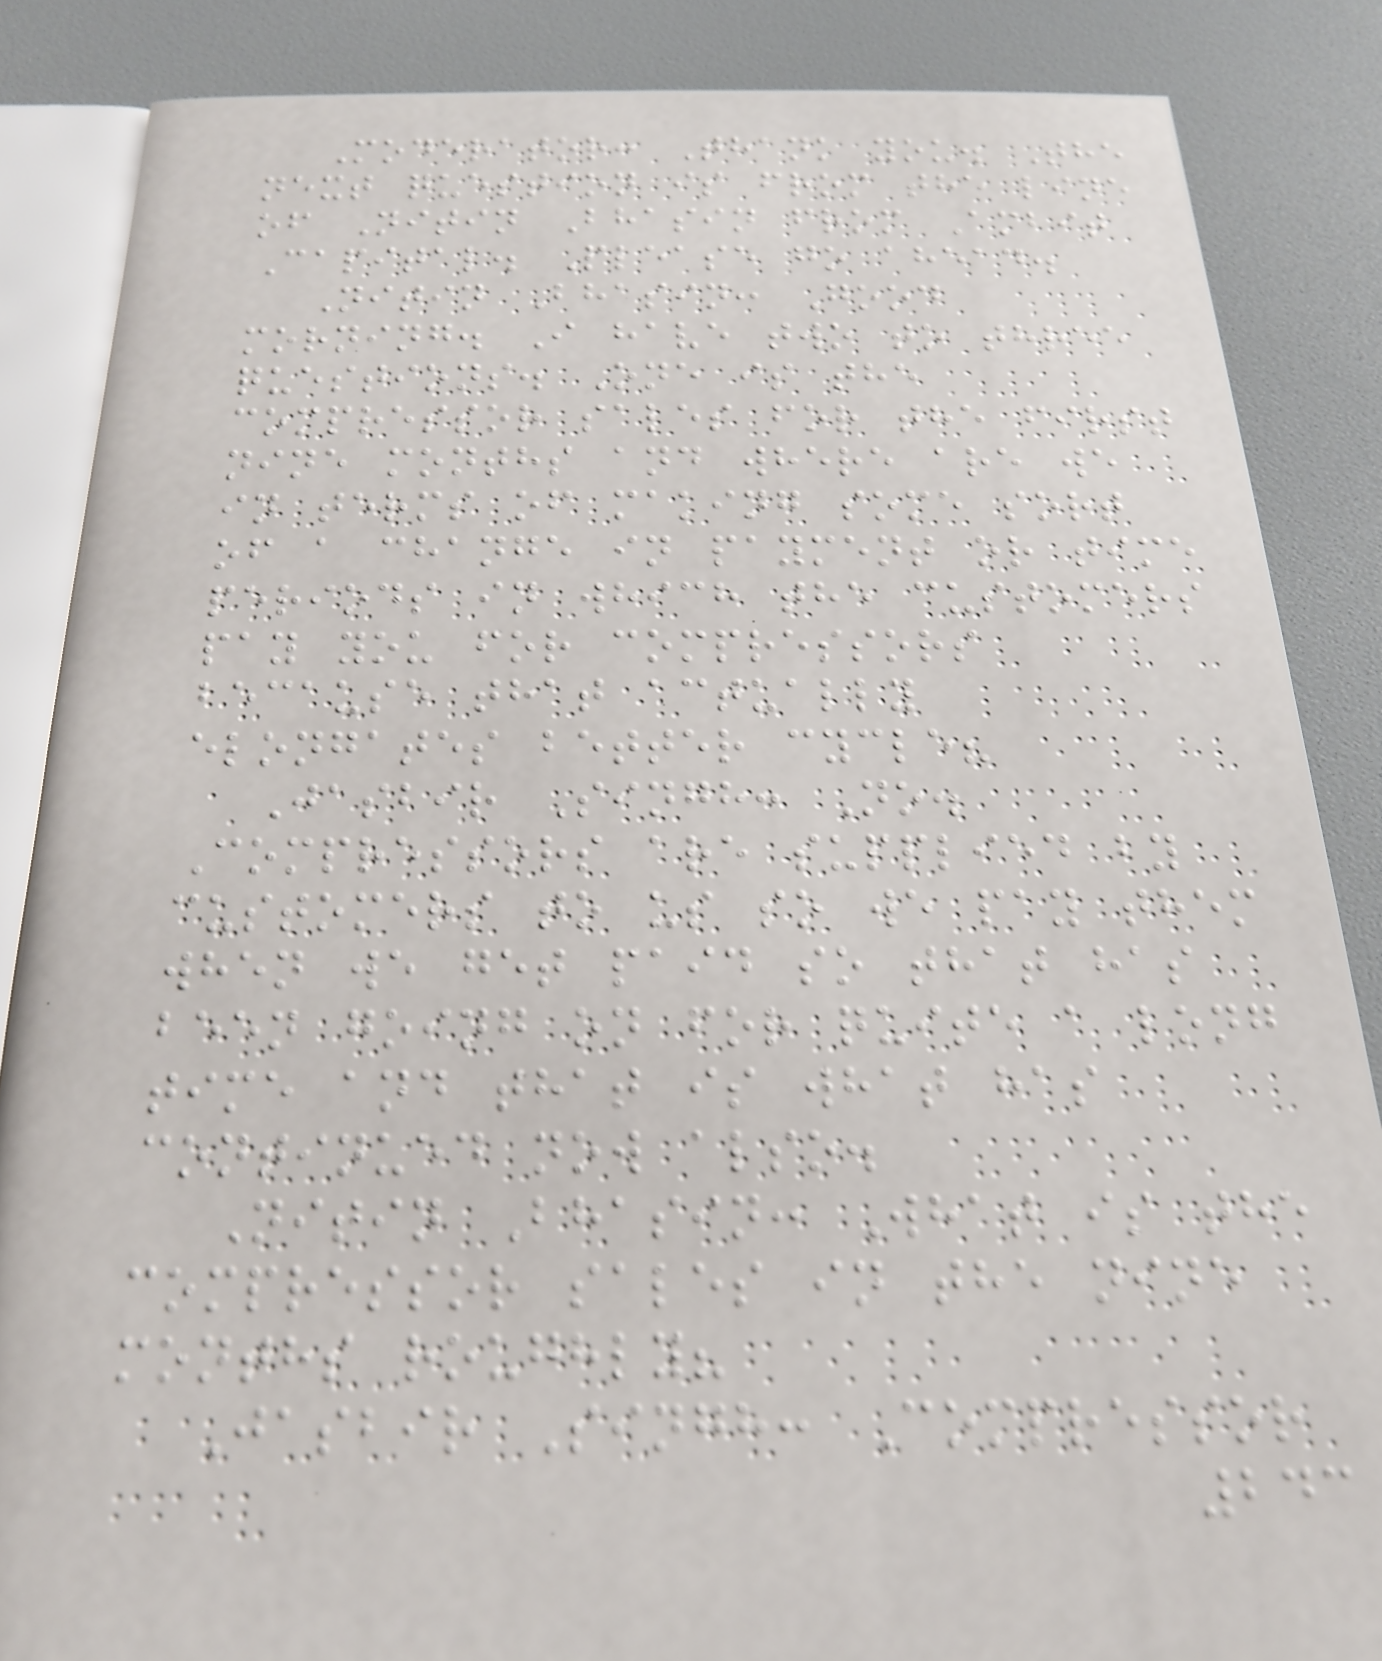Moderator: Thank you. The
next question is from the line
of Nitin Bhasin from Ambit
Capital. Please go ahead.
Nitin Bhasin: Good
morning. I have two to three
questions. One is the
compressor sales for the first
nine months and where are we
in terms of making some sort
of a change in payment or time
periods in which the customers
pay you for compressors
because that actually
elongates better cycle?
Jasbir Singh: No.
Compressors are supplied by
customers to us so we pay them
when we get paid so that has
been going on for quite a long
time and that is what has
continued now also.
Nitin Bhasin: What is the
compressor sales in the nine
months roughly?
Jasbir Singh: Compressor
243
